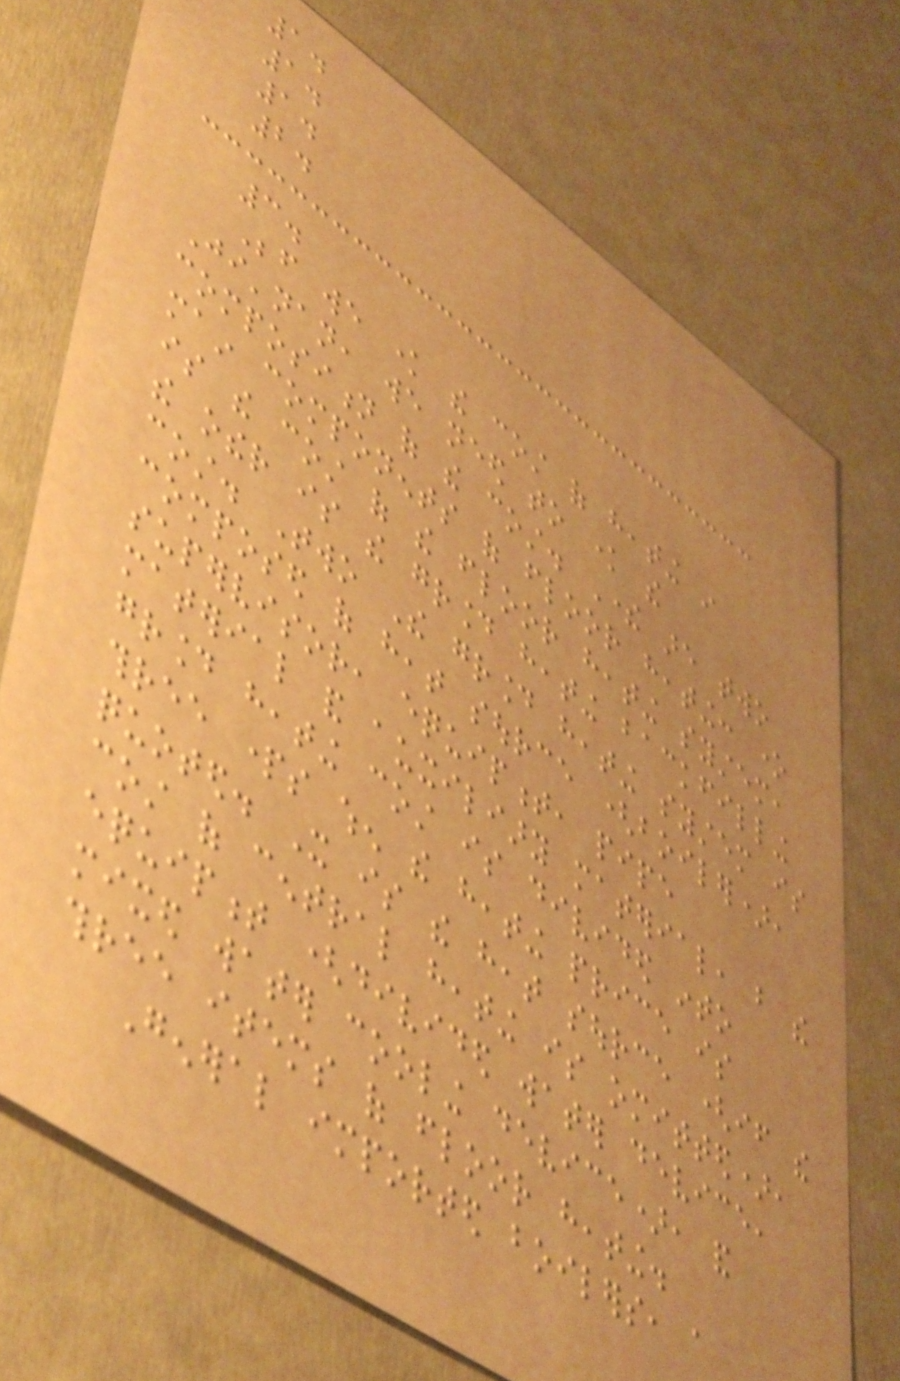1.
1.
1.
2.
3.
Before we know the cost of heating in
Ji'nan, we need to know the
composition of the cost. There are two
main components of floor heating: one
is the cost of the floor heating system,
the other is the ground heating backfilling
cost. Two The ground heating system is
composed of heat source (boiler),
supervisor, equipment, pipe
material and auxiliary material, but the
ground heating cost is divided into
three parts when the heating price is
quoted. It is the heat source (if the
cost of central heating is omitted),
equipment (divided water device,
mixed water cooling device), and
three items of floor heating.
General imported boilers, a
